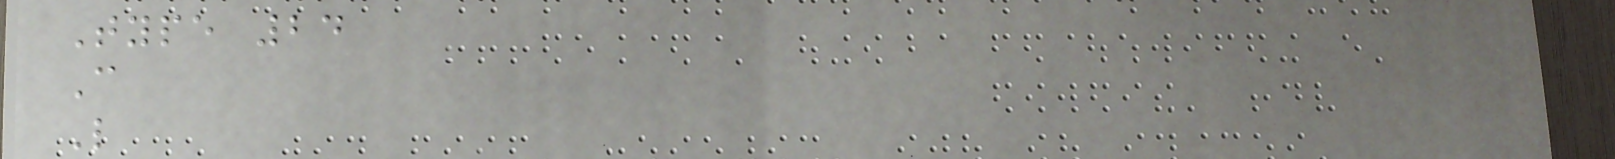Type 24
C
L
